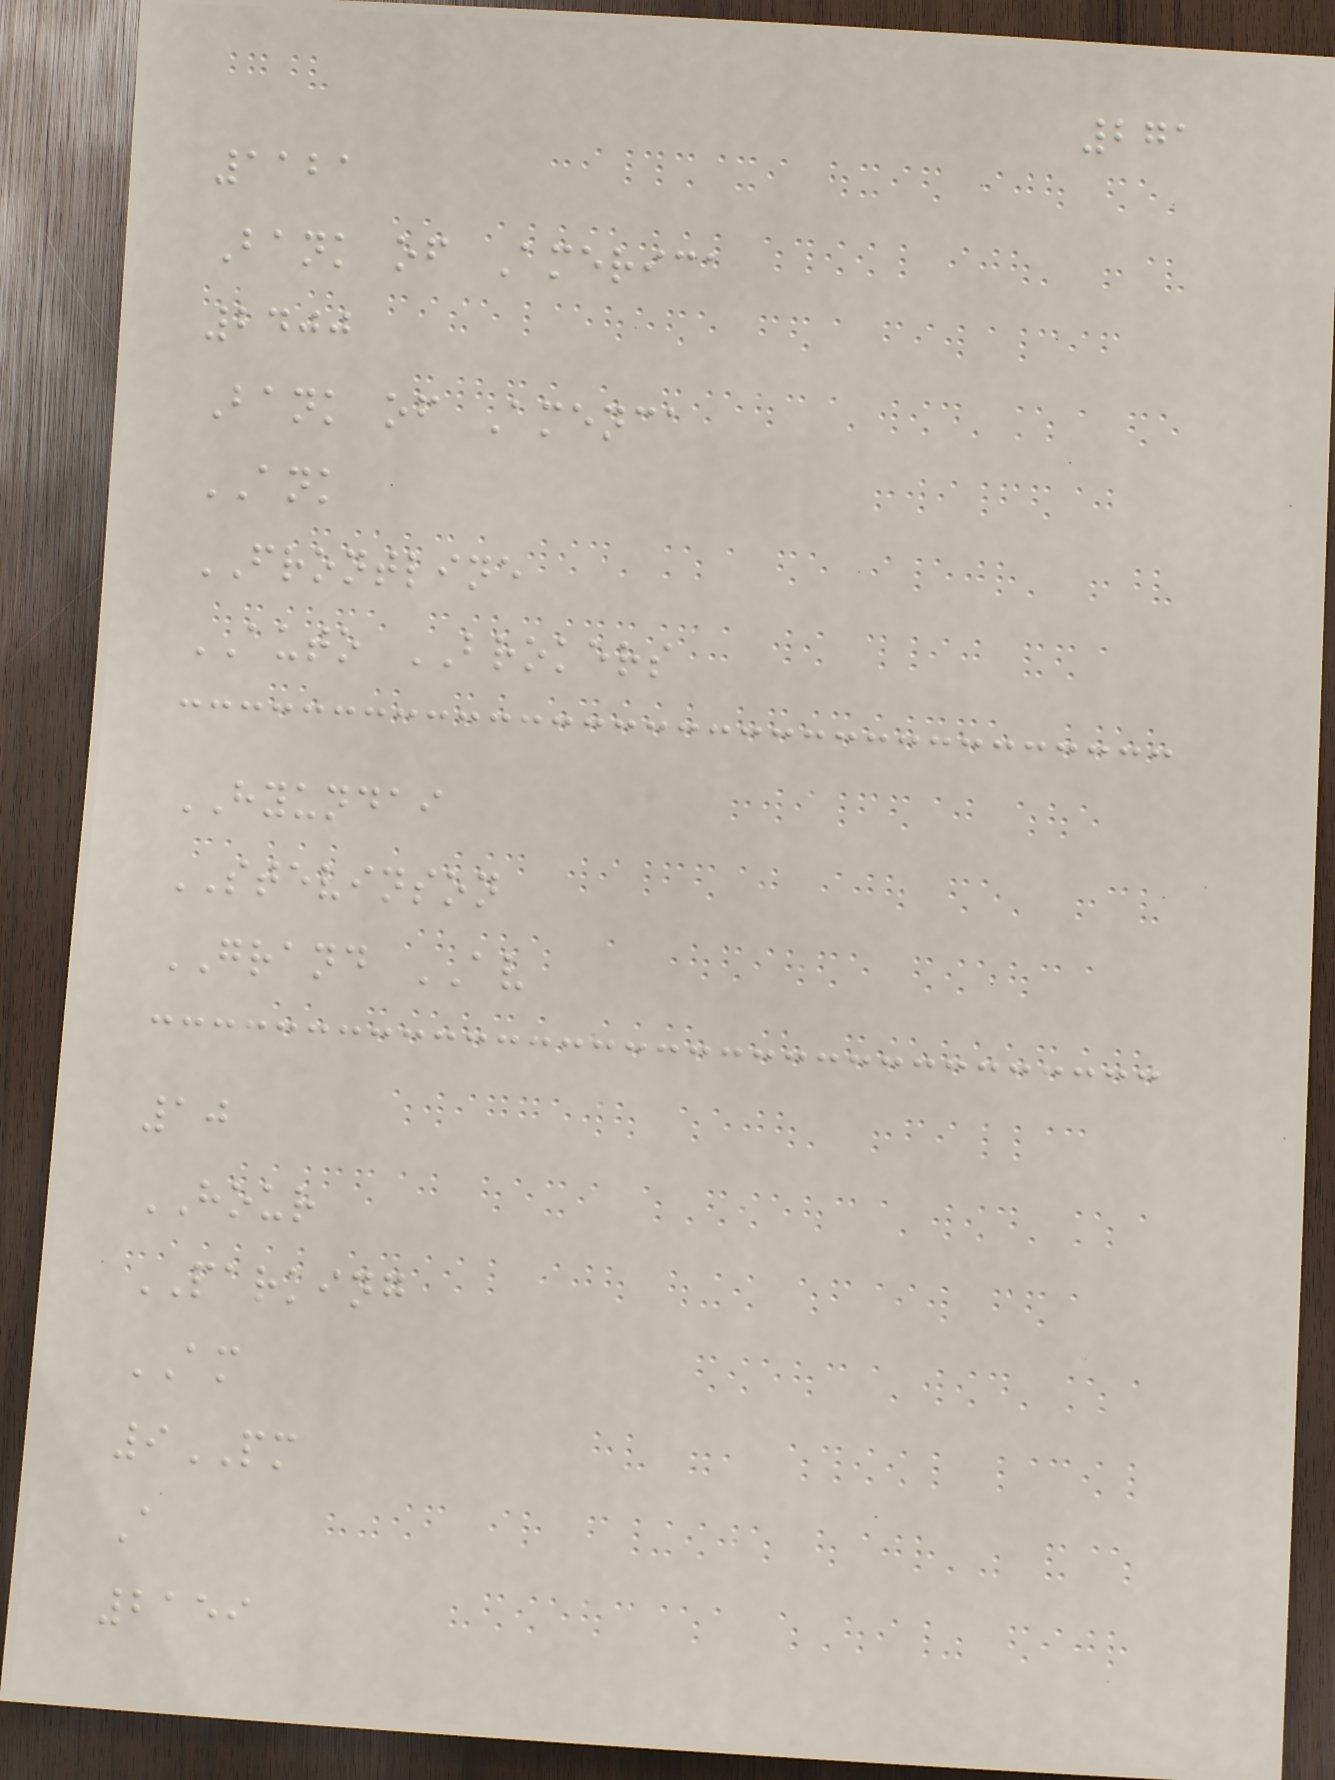271
1121
Bank of America
2400
Bank of Amenca
ANK
FRONTLINE
AUTO BROKERS
HYUNDAI
STEVINSON
GRAND AV
10
HOUR
PARKING
AM
9PM
A
2159
